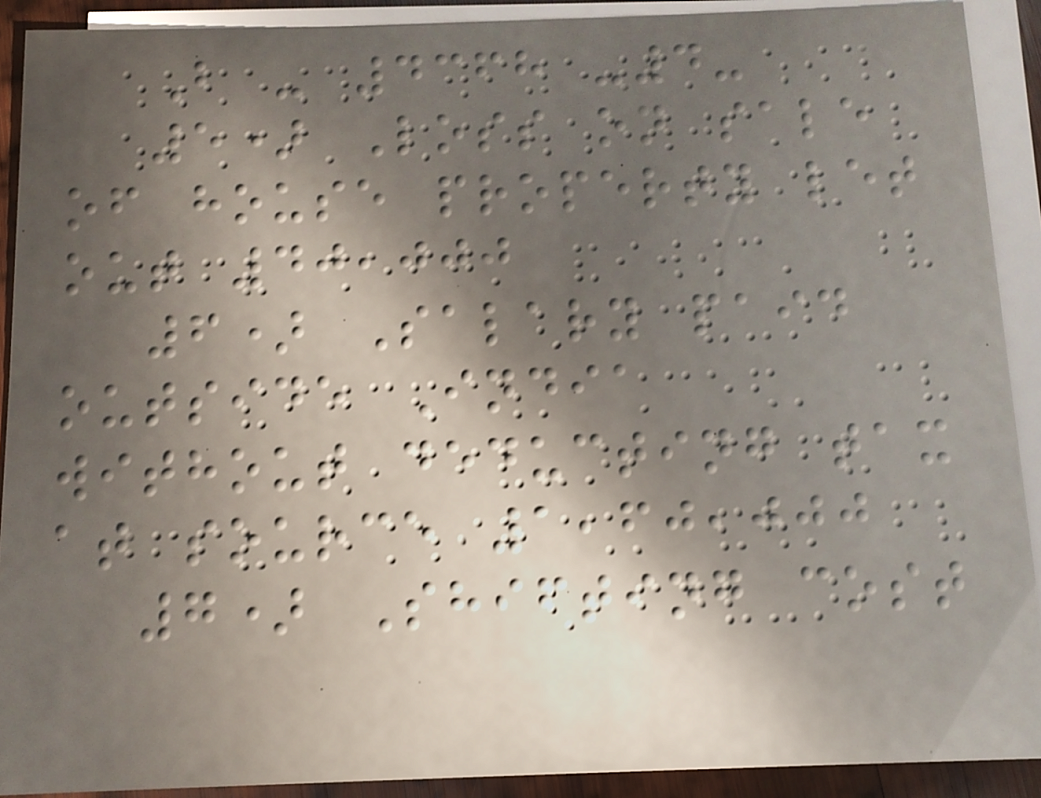B - 4368 -4-
5) Loss on sale
of house property let
out 40,000
6) Salary paid
outside India
without deducting tax
at source 1,60,000
7) Shifting cost
